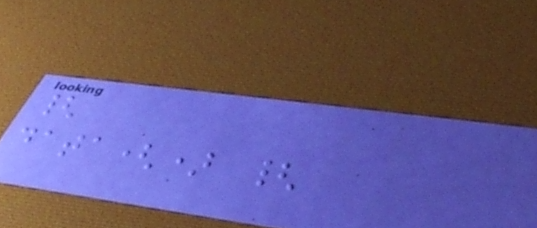{
data() {
